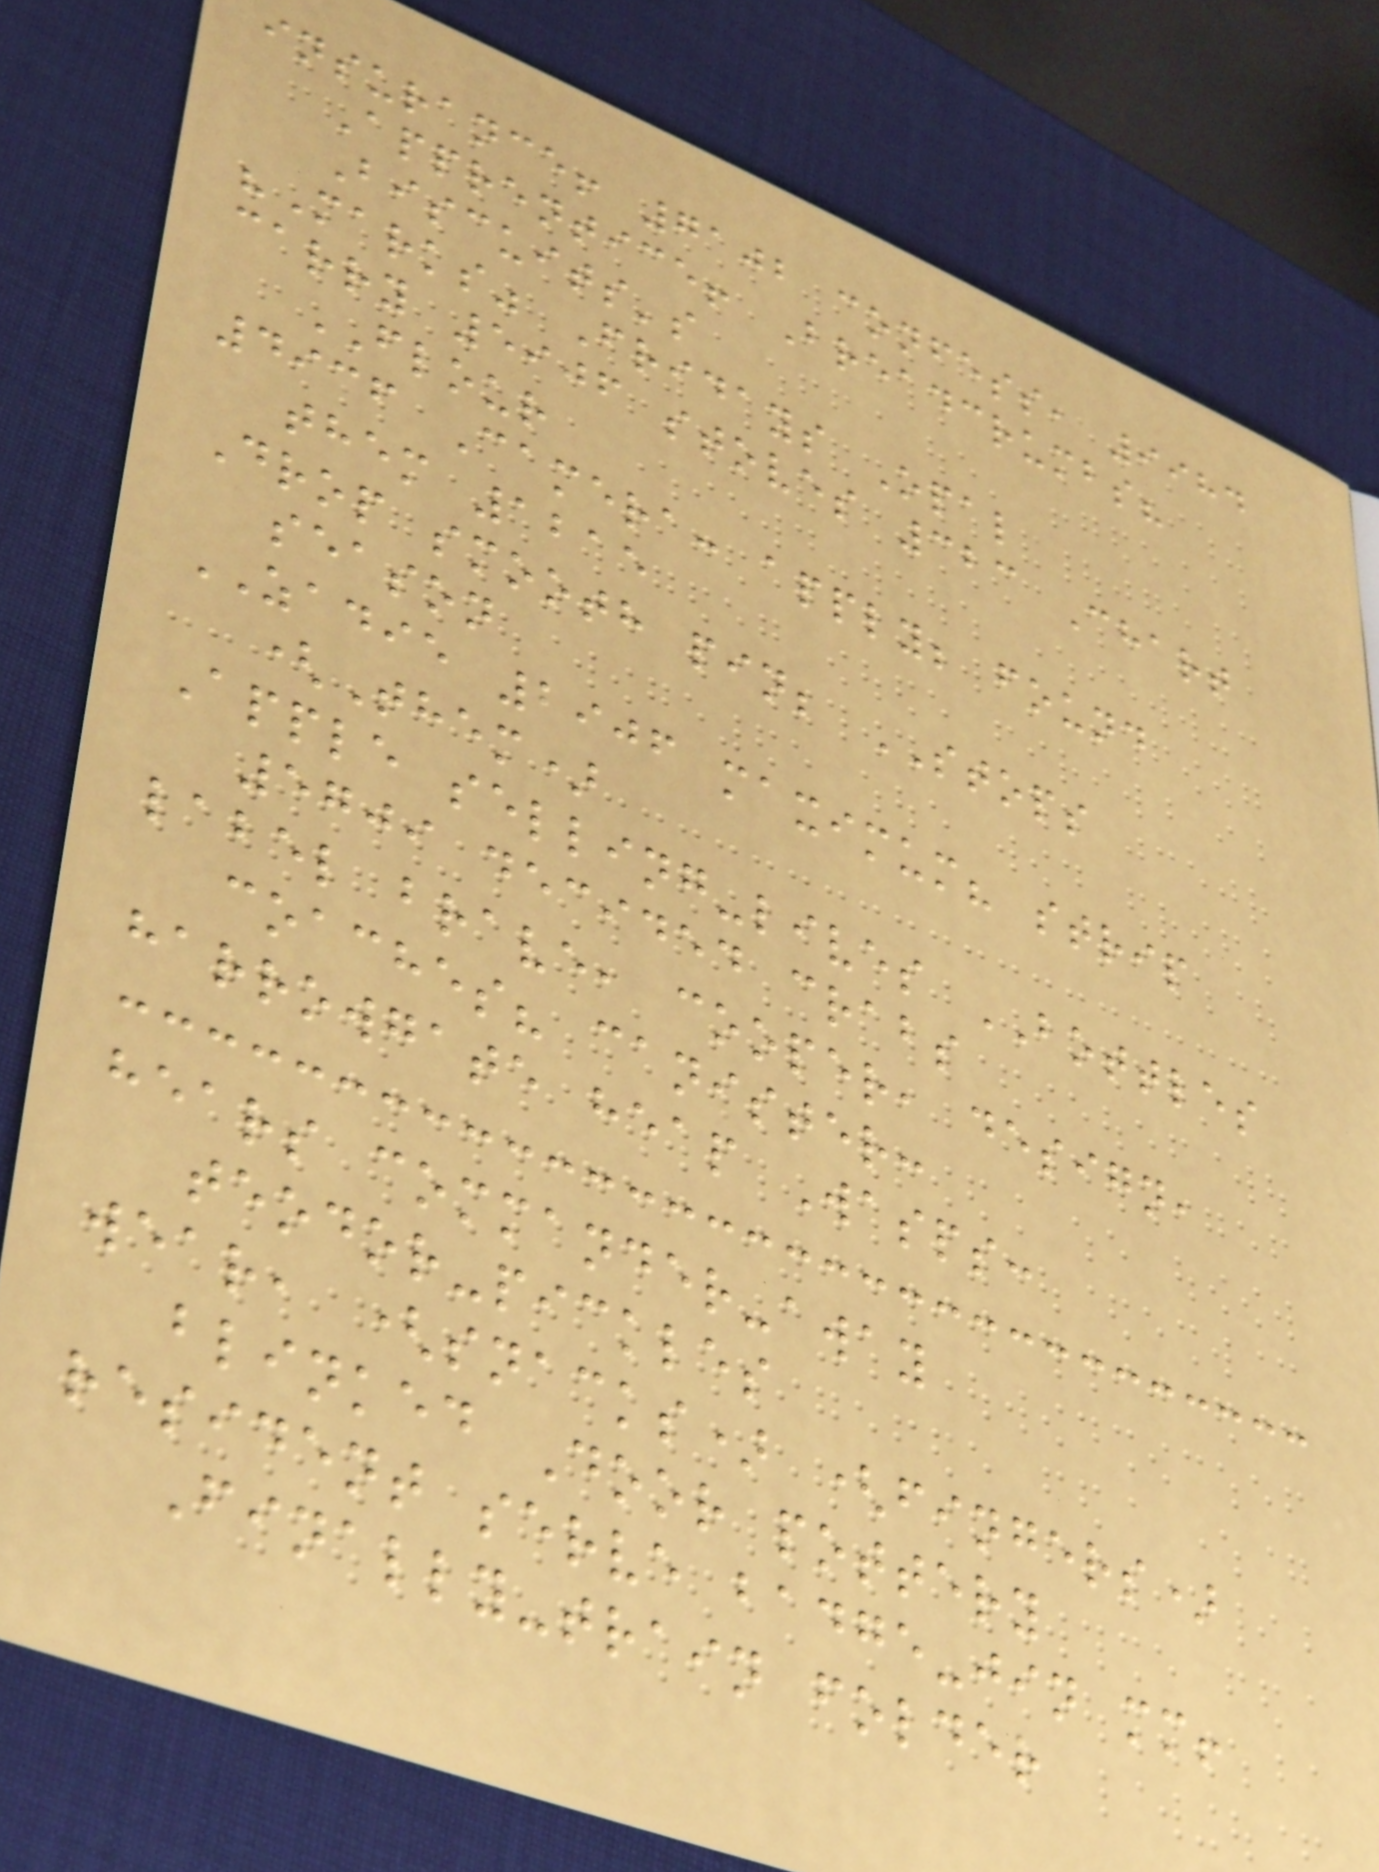insurance! 7102 confess, 9984
Apprentice! Breadcrumbs?
Biscuits's
"Marks" Fridays Opal
carry 5906 stoves 323 Chart
FLOUR
4936 Camera: apply; found
them 1215
Drop smooth pin; STOPS
season
ZADIE 2906 maximum? strip
(Them)
Apple selling-lives BOTTLES
5709 decided crabs
label brave, cooper, design,
coaches? canister:
harrowgate heap Wasps:
hears commander-away
teodor-pickles
wear, (snacks) (fingers)
blinked Door pottery
resident serve badge-jin mm!
Finally-train folder
